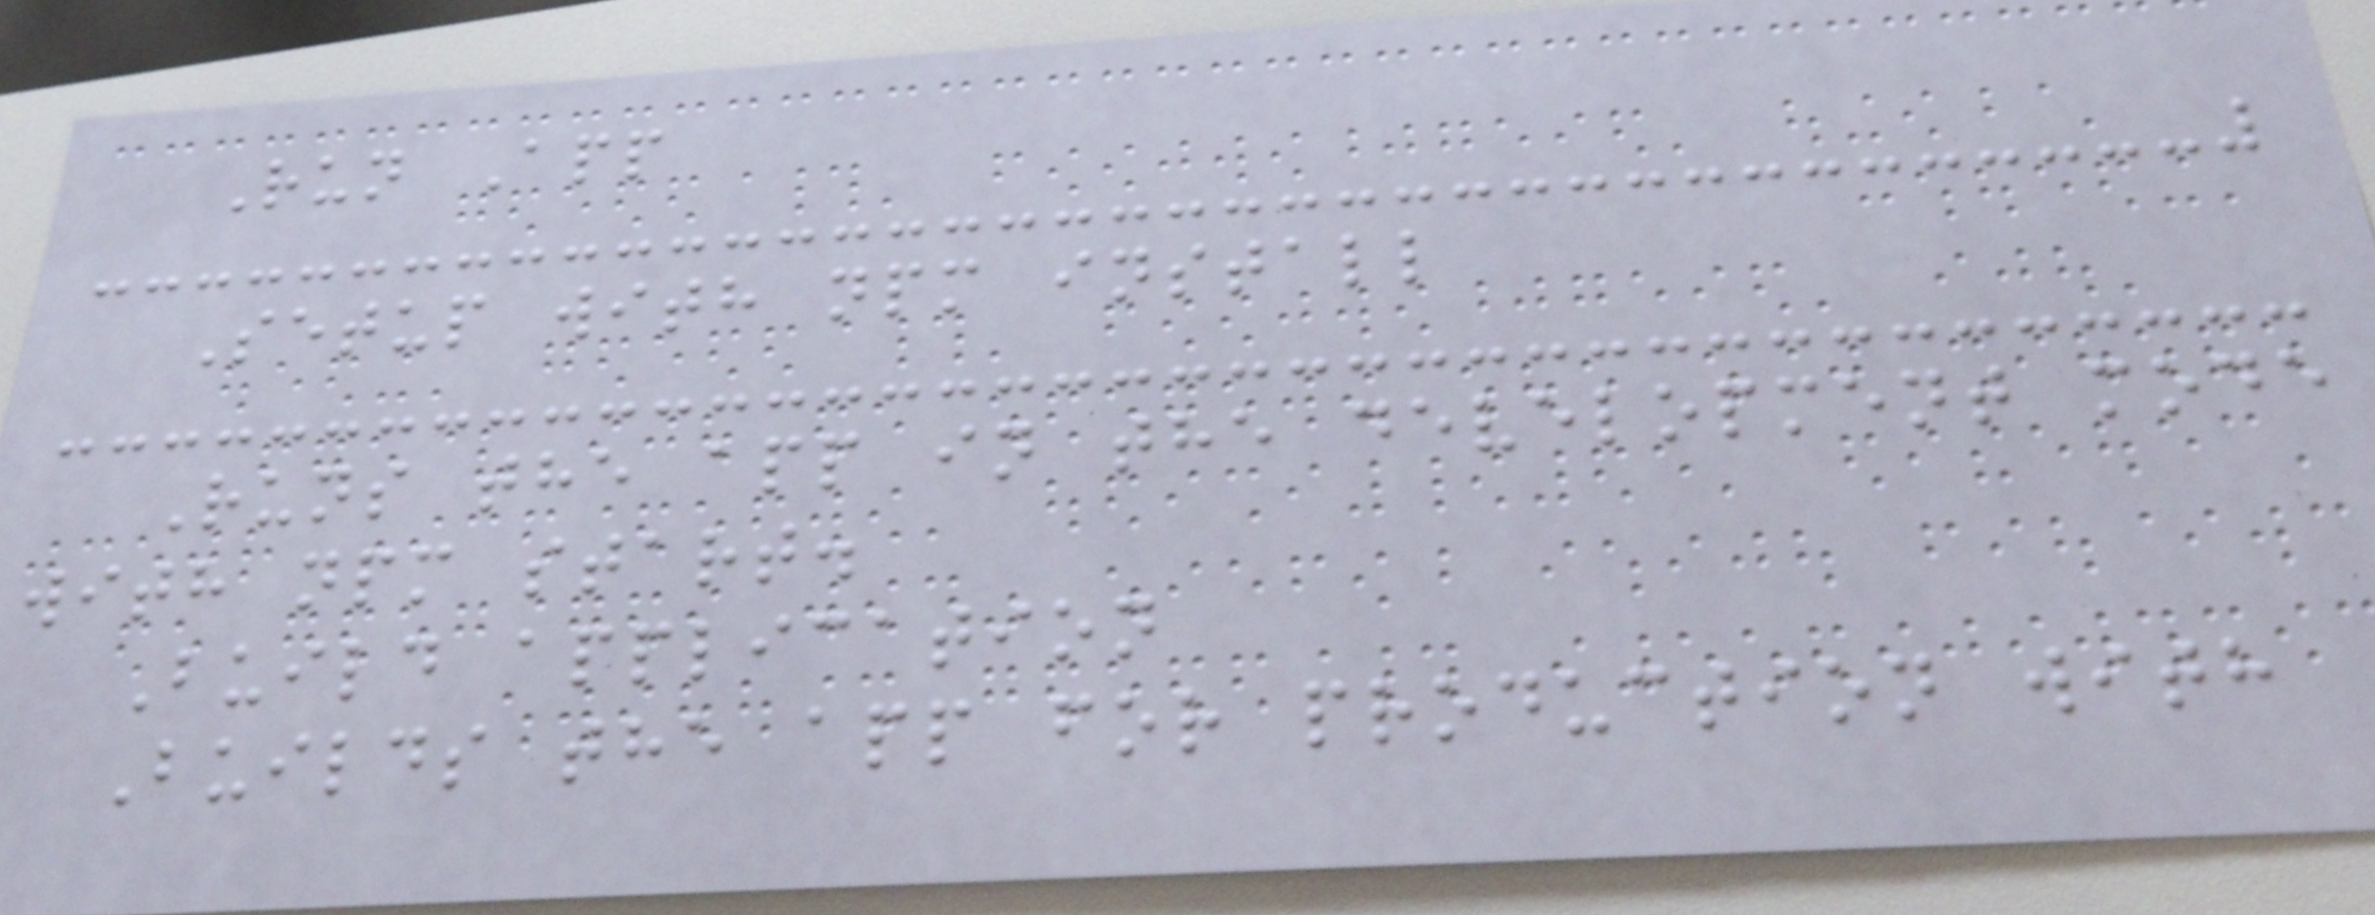Run App
Setup with npm install
Runs the app in the development mode
with npm start.
Build application
Builds the app for production with
